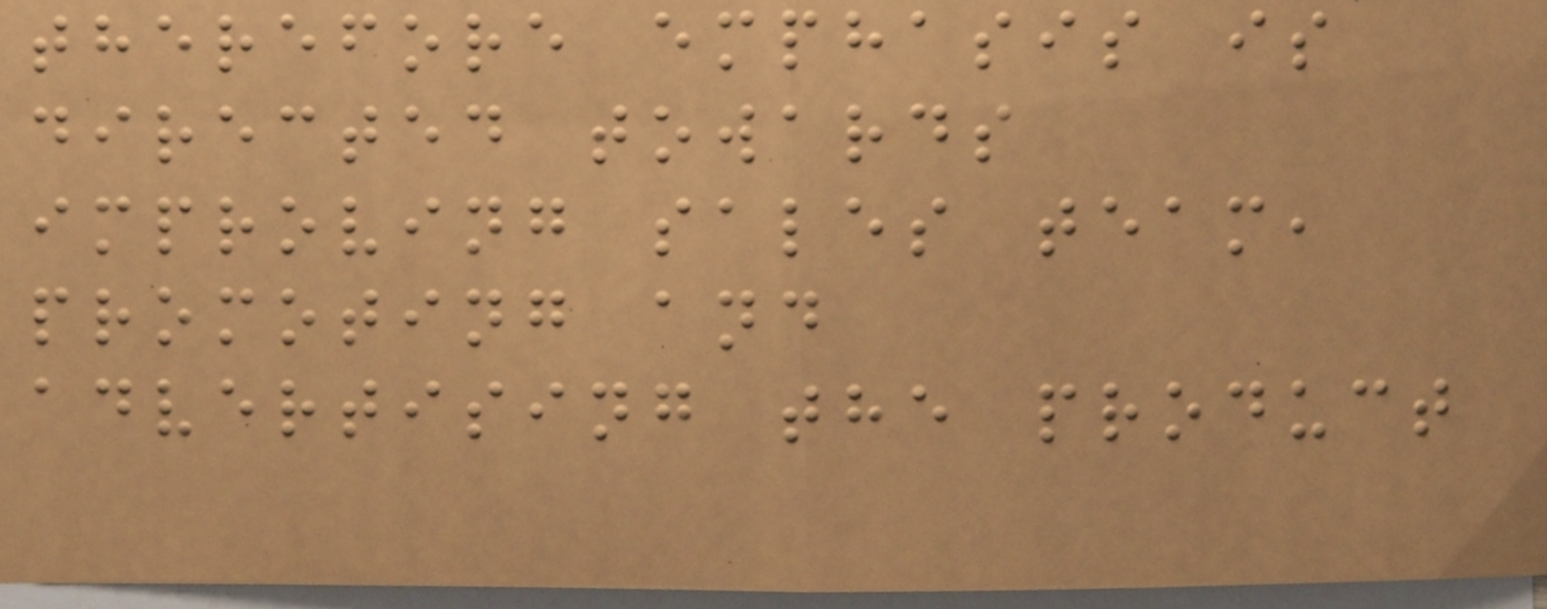therefore emphasis is
directed towards
improving sales team,
promoting and
advertising the product
